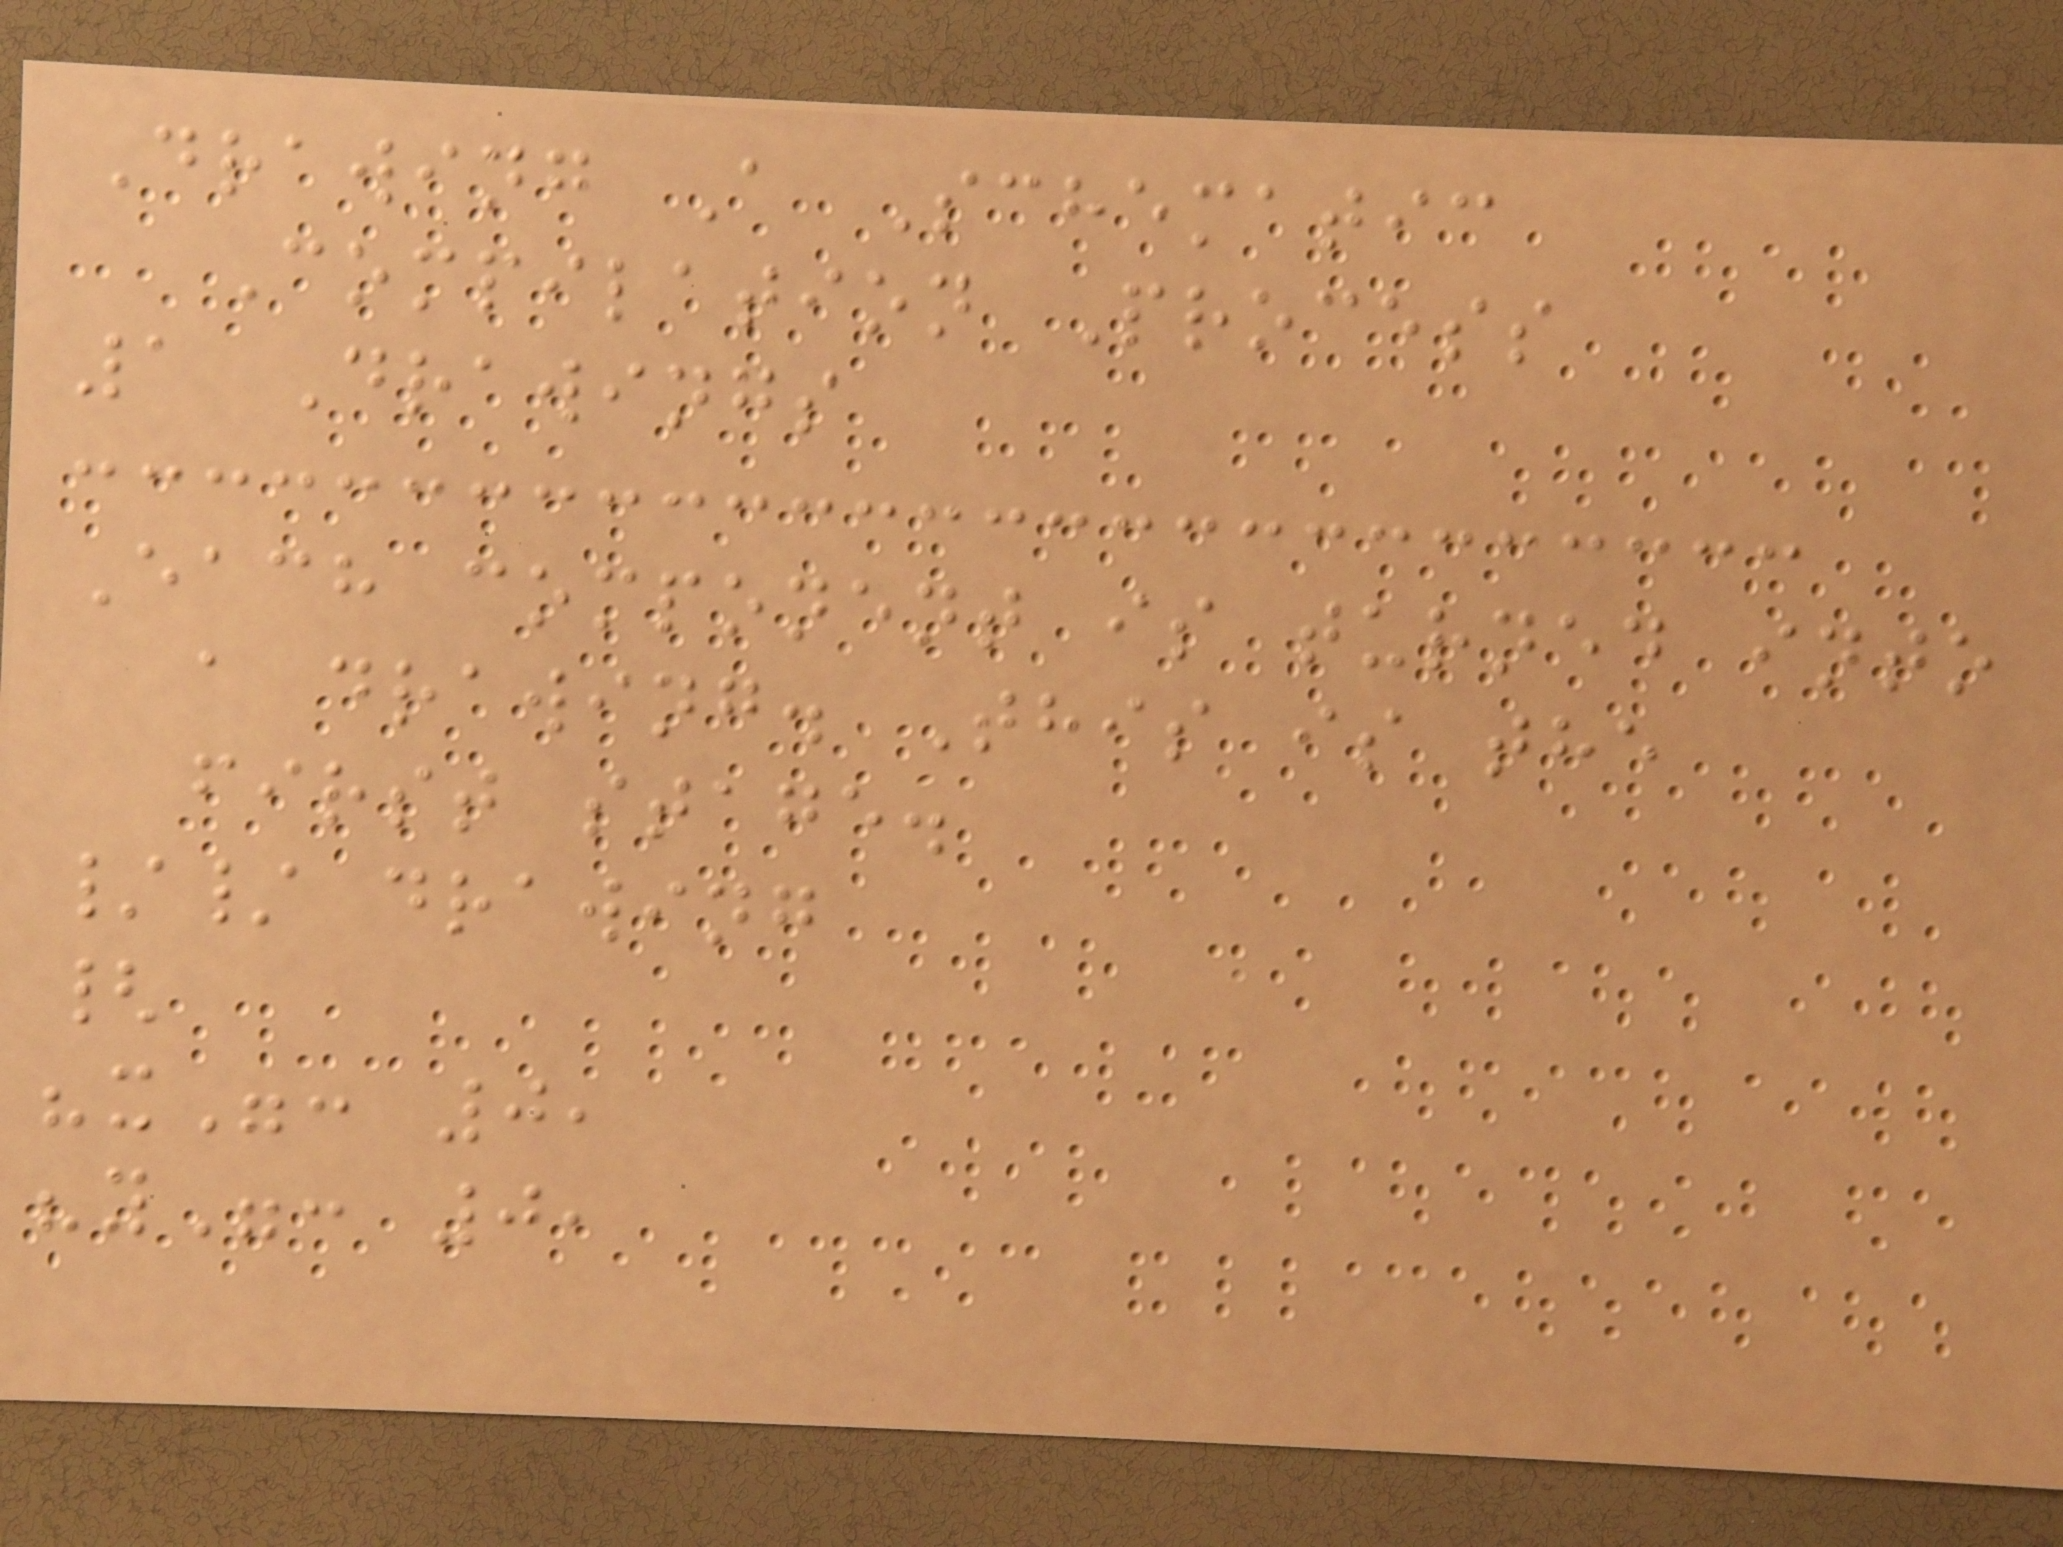Drawing A Schematic
Compilation Process
1 Drawings
Each component is turned into
a drawing. This is the
first stage.
// drawing
{
"x": 0,
"y": 0,
